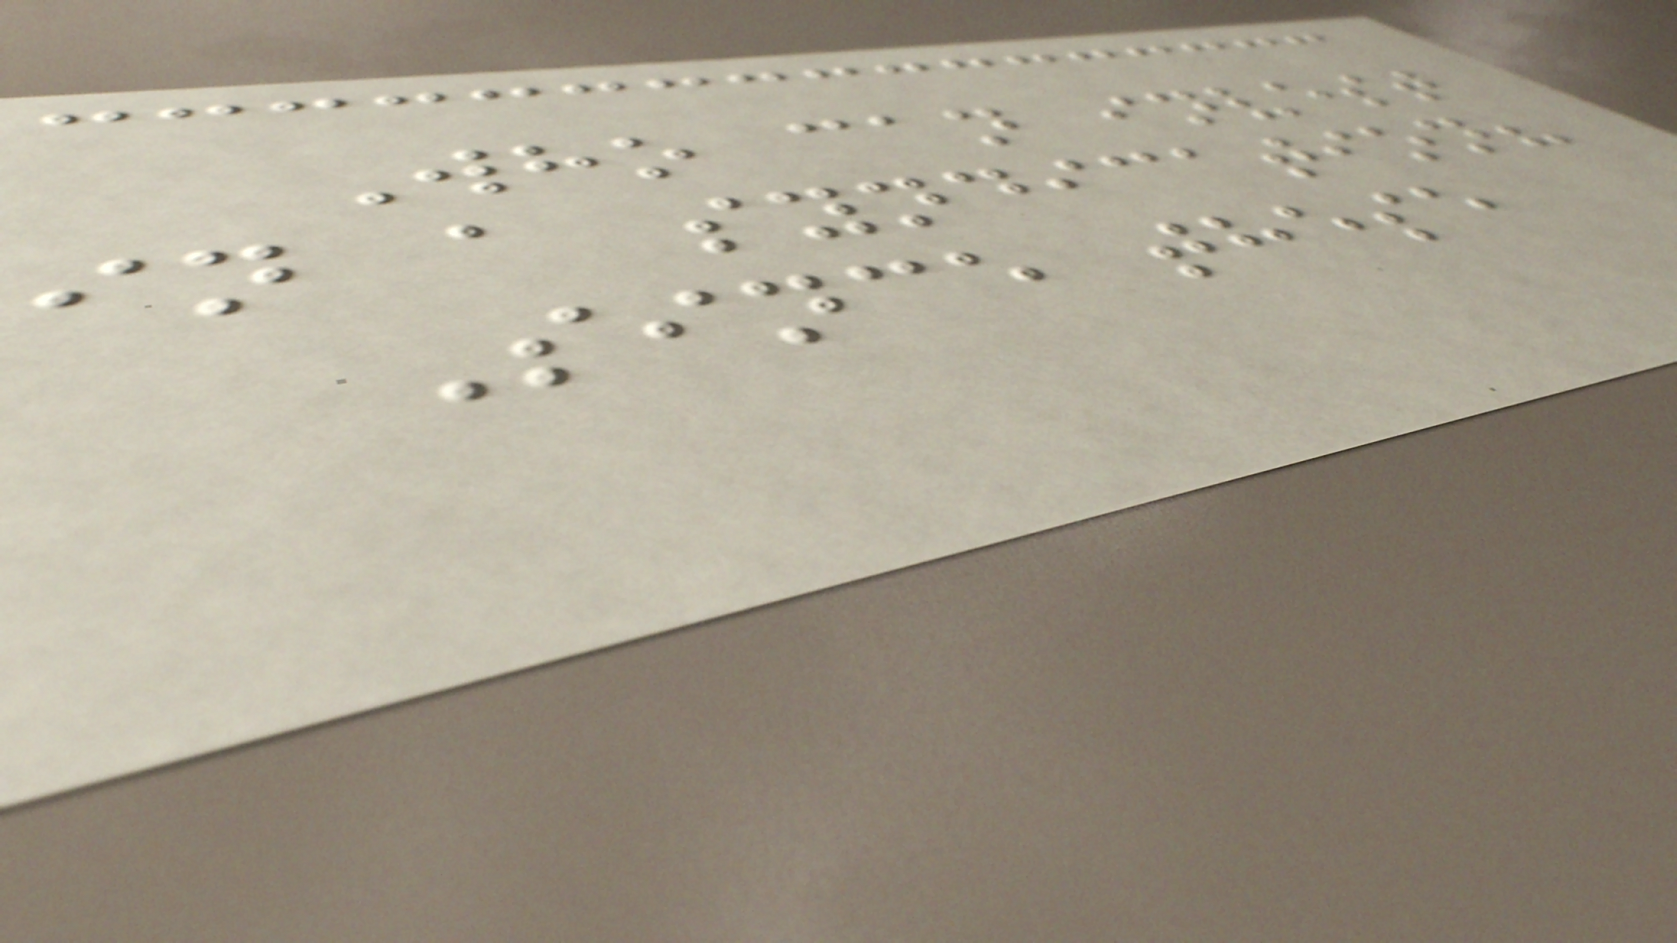Who can invest
in a syndication?
Since these
